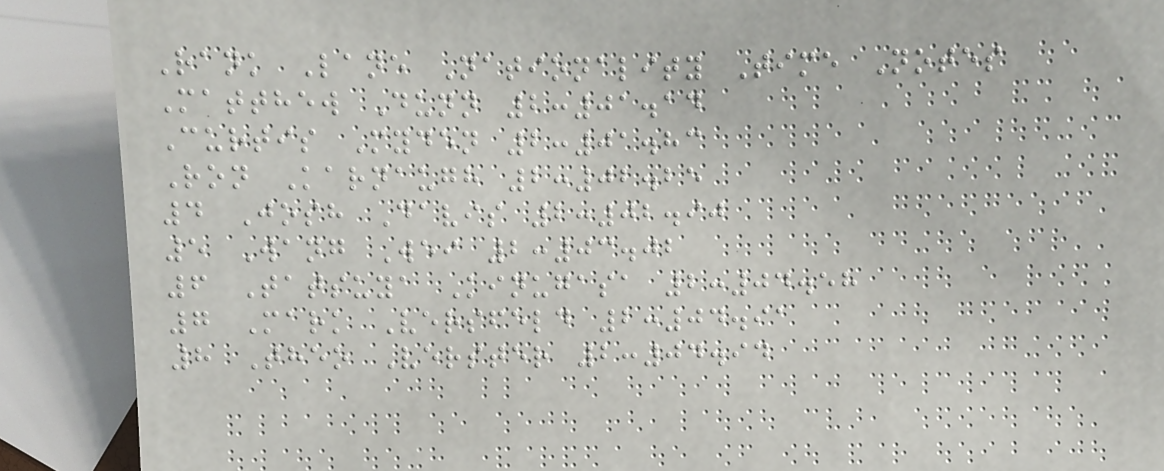Rank Lane Nationality Time Notes
Matthew Dunn 2:01.14
Curtis Myden 2:01.83
Ron Karnaugh 2:02.25
4 Josh Davis 2:02.90
5 Wang Wei 2:03.02
6 Tatsuya Kinugasa 2:04.58
7 Mark Versfeld 2:04.91
8 Theo Verster 2:04.94
